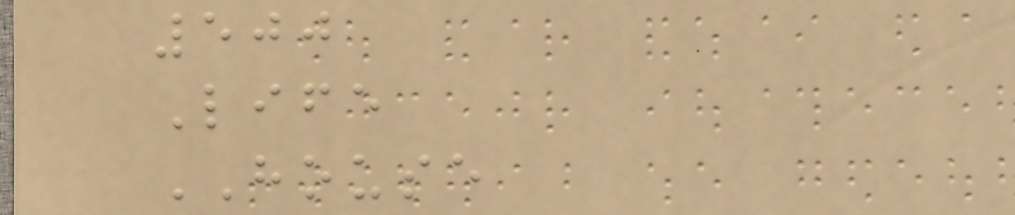500
Life
HOUSE
